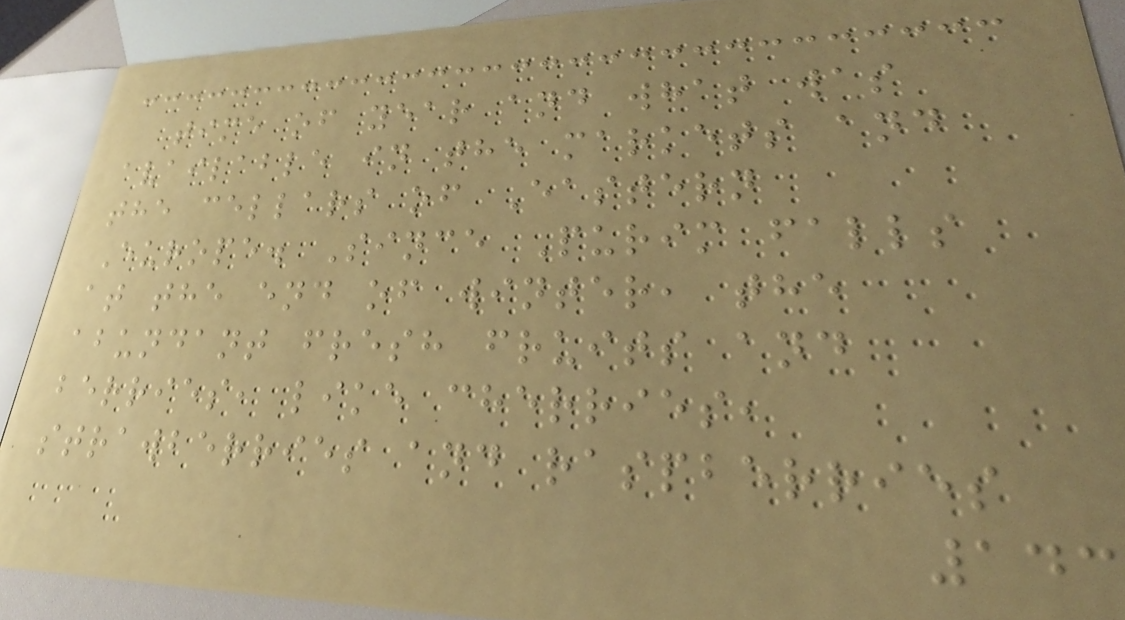time of year and what was
available in the markets and
the cellars of Eastern
Europe. Since Purim falls
at the end of winter, the
abundant fresh fruits and
berries, like cherries,
strawberries and raspberries
143
